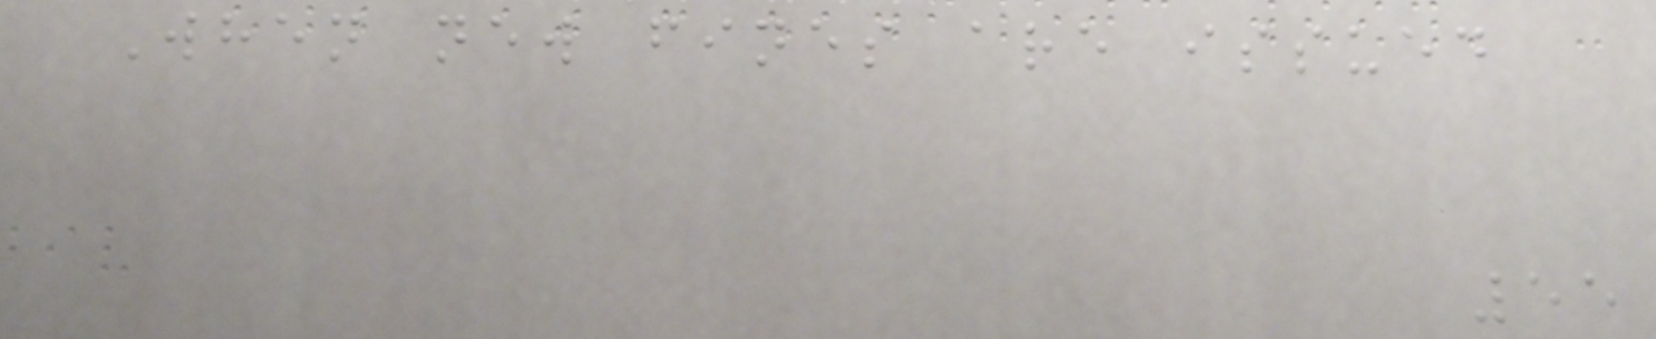When new fines are issued
55
